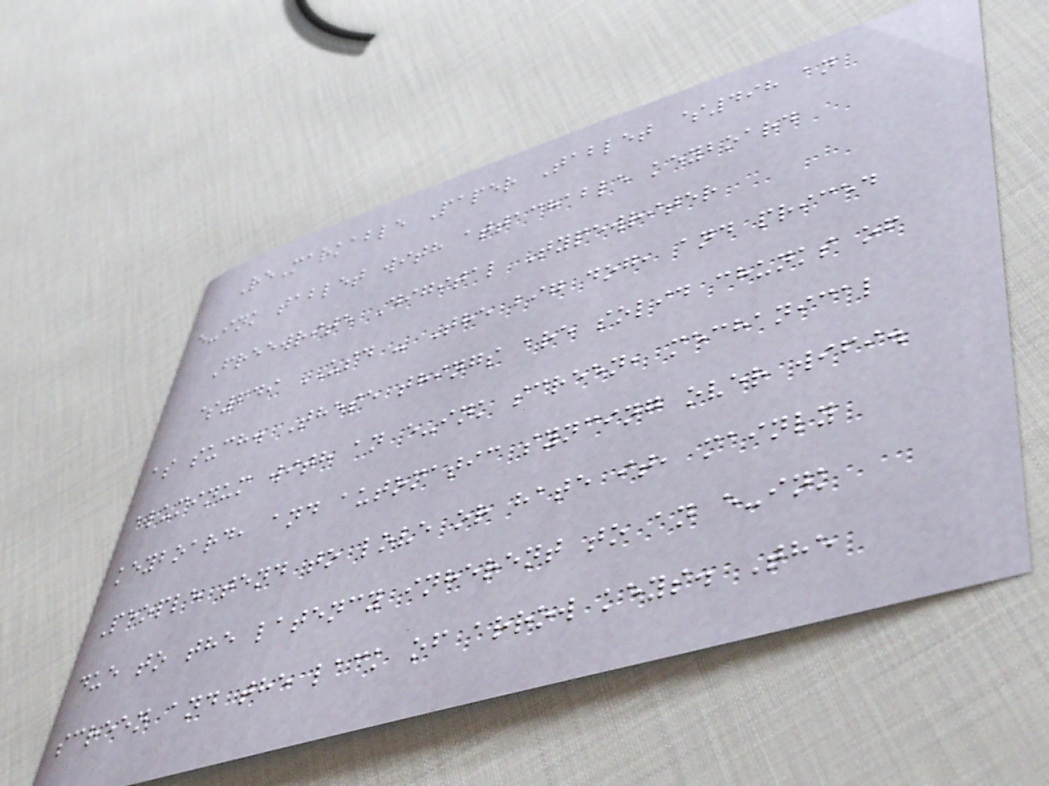ReMarkable Paper Tablet $498 an
e-ink tablet with attachable keyboard
Freewrite Digital Typewriter
$649 USD - The big dog, and priced
as such. These things are solid chunks of
aluminum with an e-ink screen, mechanical
keyboard, and automatic syncing over wifi.
People tend to love or hate it, mainly
due to the latency inherent to an e-ink
screen and the lack of arrow keys. The
